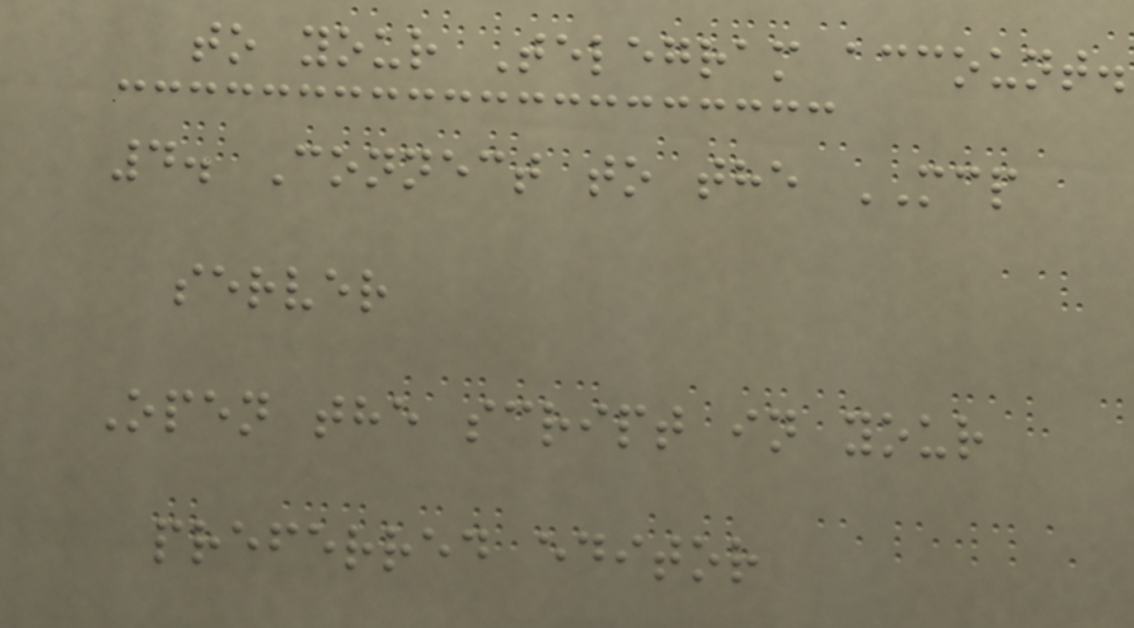to your Telegram account.
4. Connect to the MCP
server
Open the script in your
preferred editor
